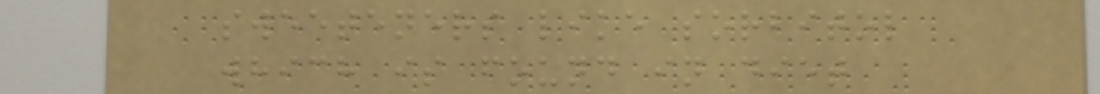sweeteners like sorbitol
which is found in diet
